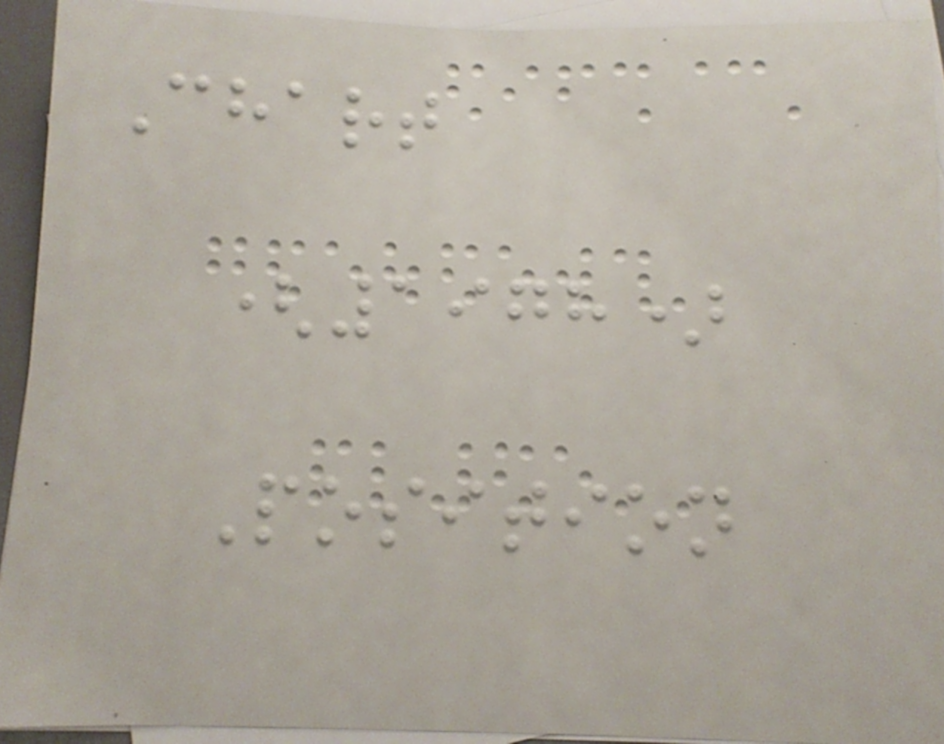Chart
(1978)
Position
